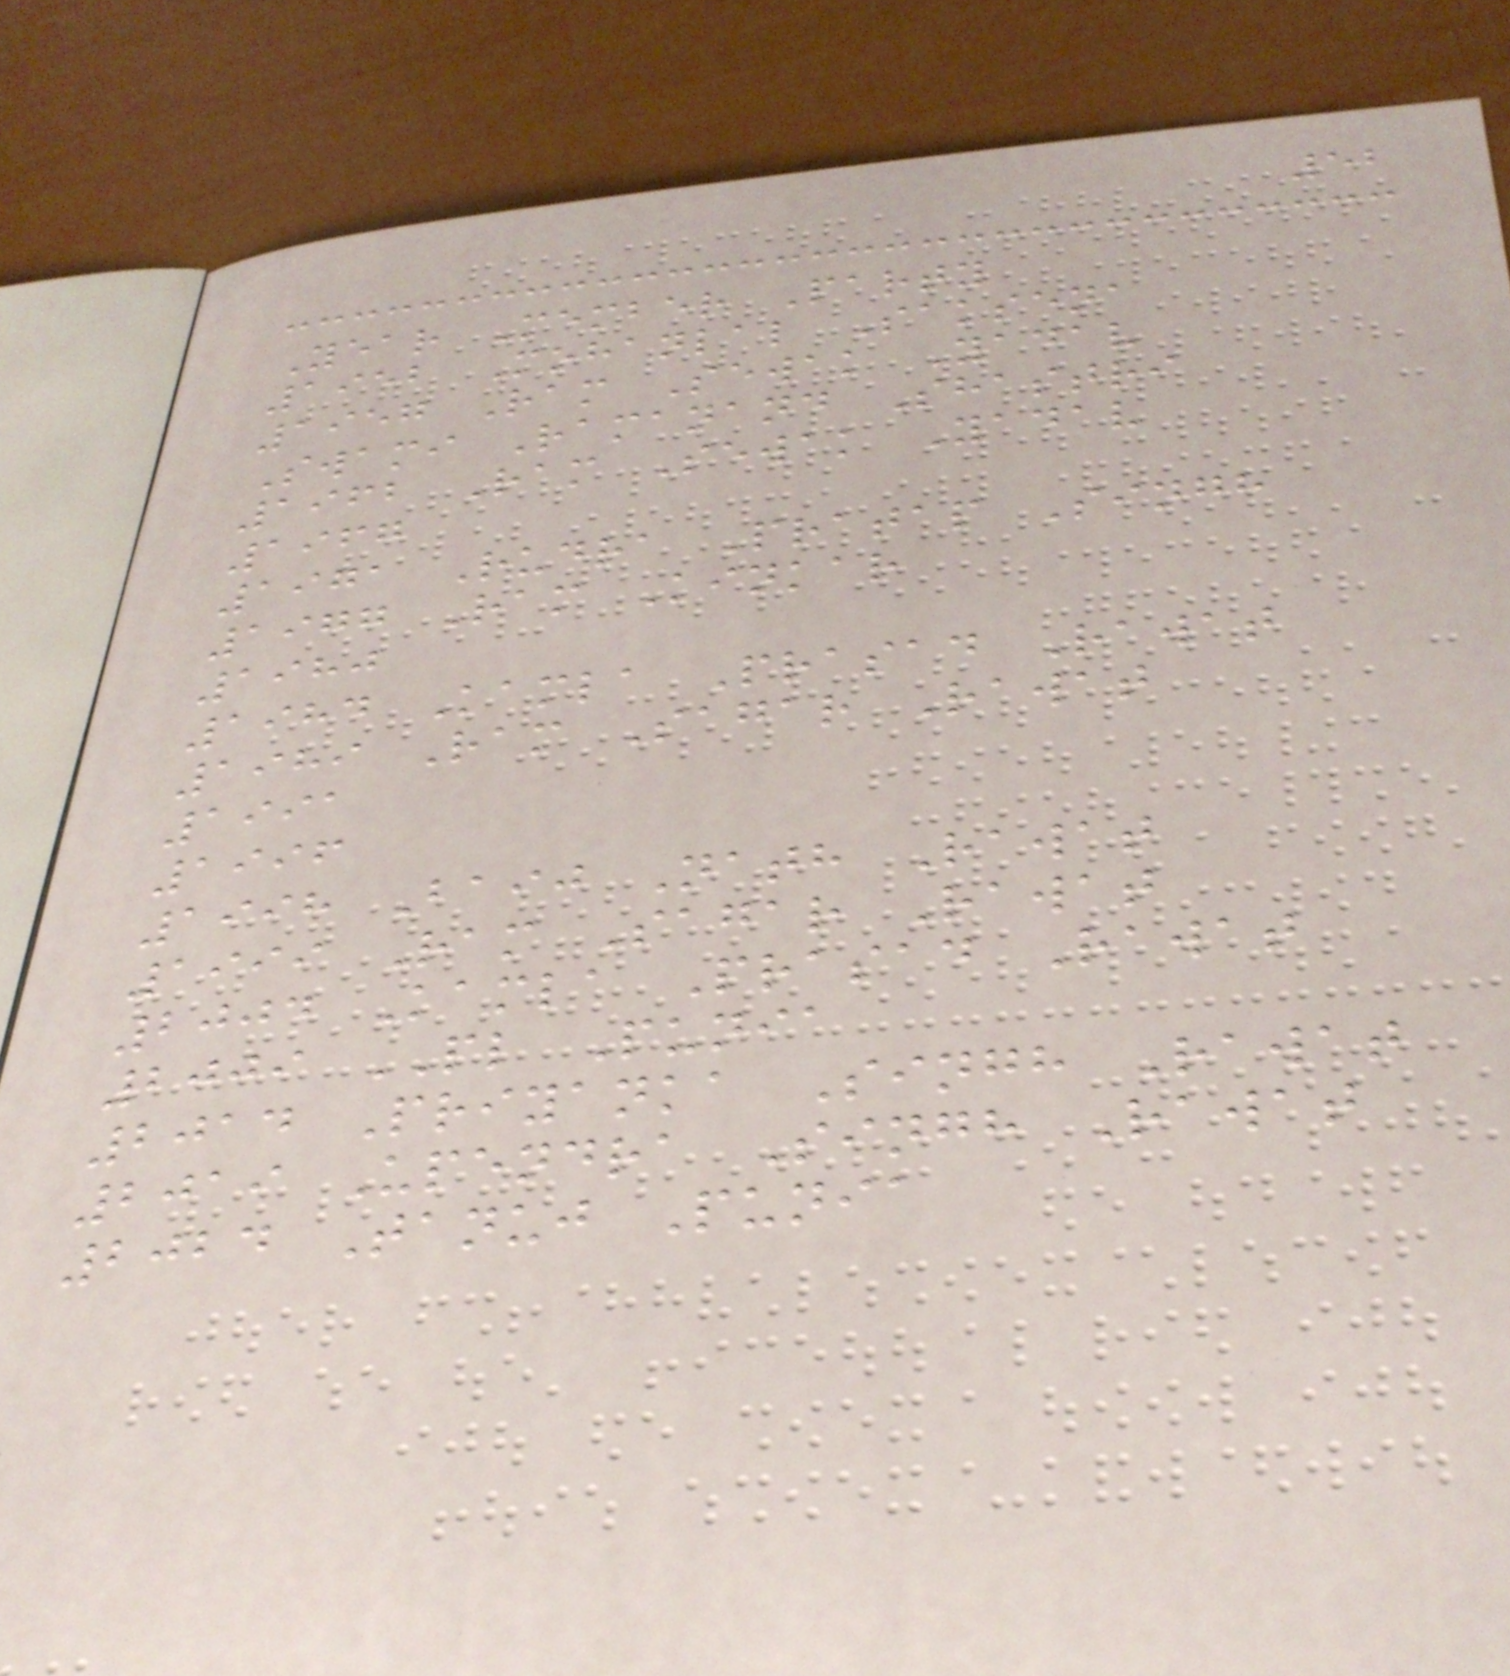52
Year Member Party
1952 Mohanlal Saksena
1957 Ram Sewak Yadav
Swami Ramanand Shastri
1962 Ram Sewak Yadav
1967
1971 Rudra Pratap Singh
1977 Ram Kinkar
1980
1984 Kamla Prasad Rawat
1989 Ram Sagar Rawat
1991
1996
1998 Baij Nath Rawat
1999 Ram Sagar Rawat
2004 Kamla Prasad Rawat
2009 PL Punia
2014 Priyanka Singh Rawat
2019 Upendra Singh Rawat
2024 Tanuj Punia
